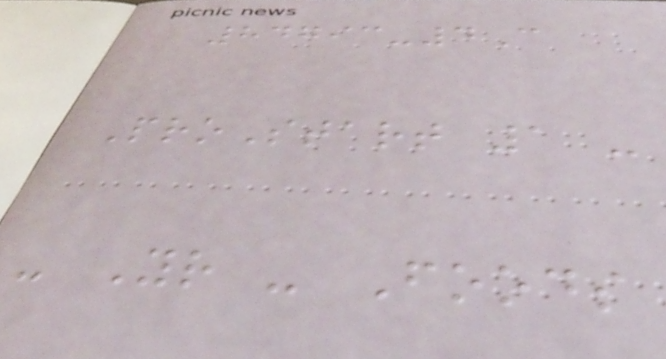84793-4C
ProStart 1 -
- Yr - Foods
